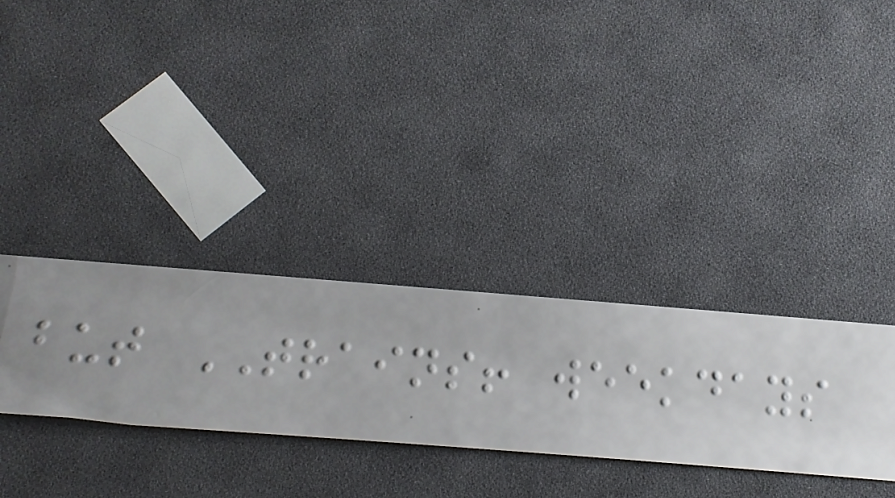but TRAINS! weekdays
